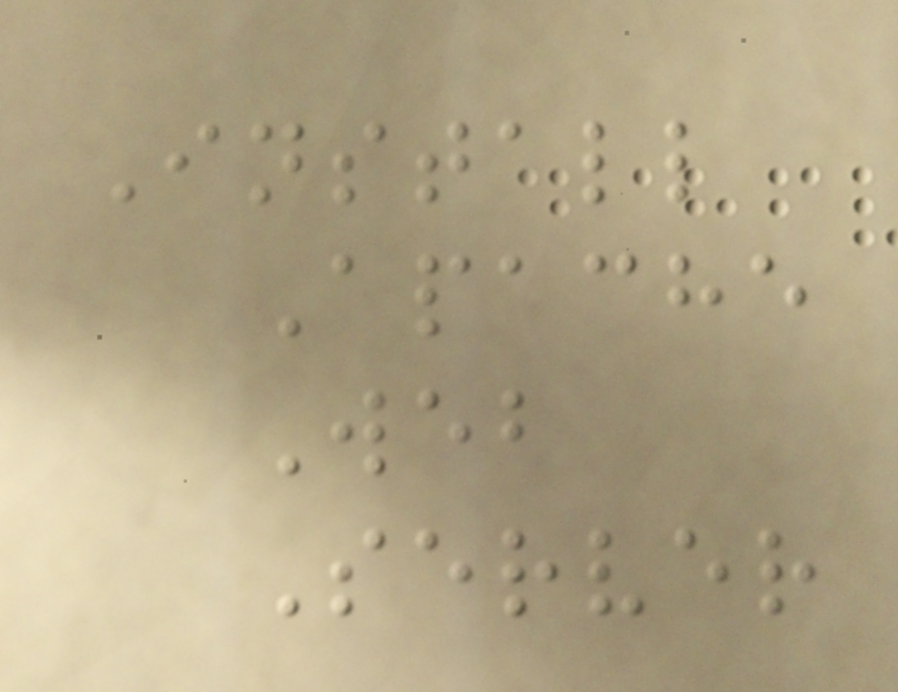Install
Apache
Web
Server
